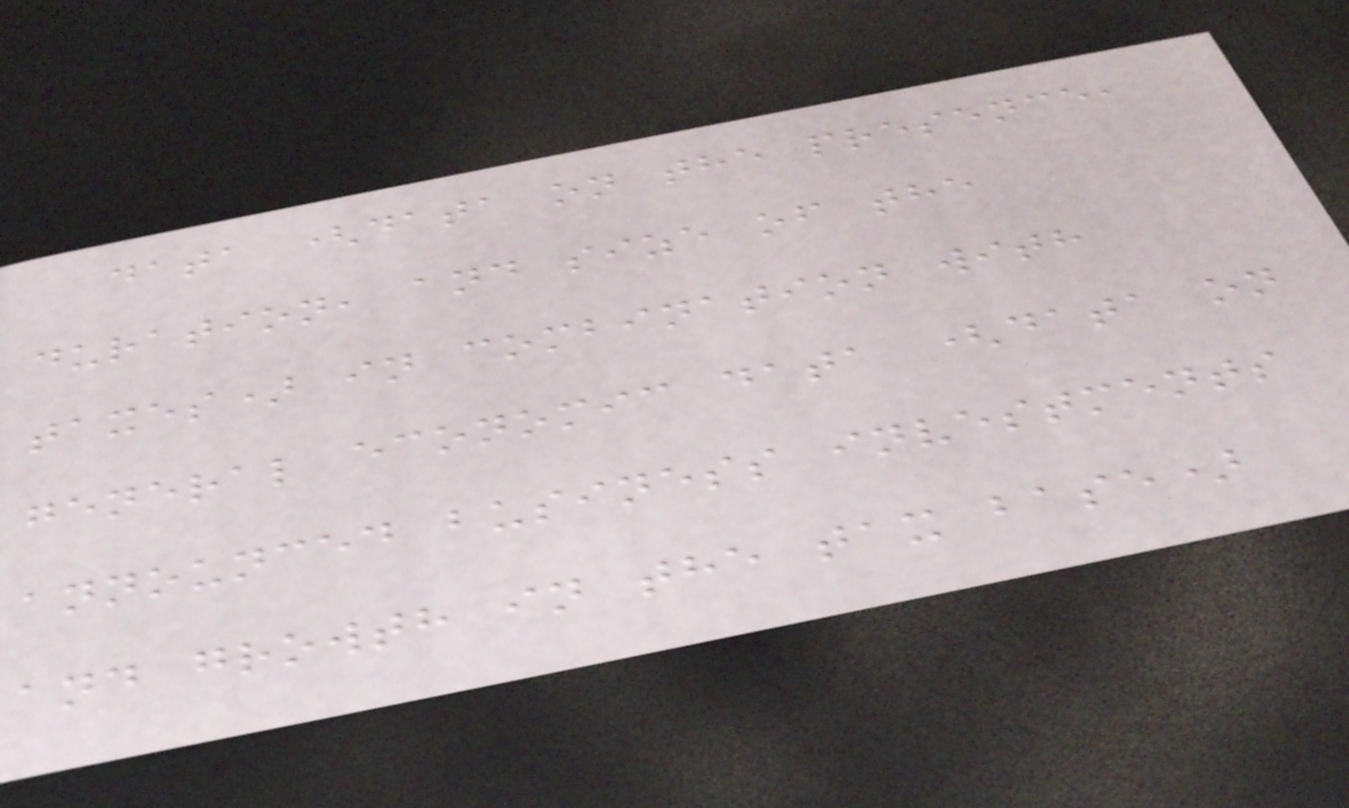data (data on the presence,
duration, and size of the
taxes) in combination with
general economic data (data on
announced business investments
and growth in the tax base)
